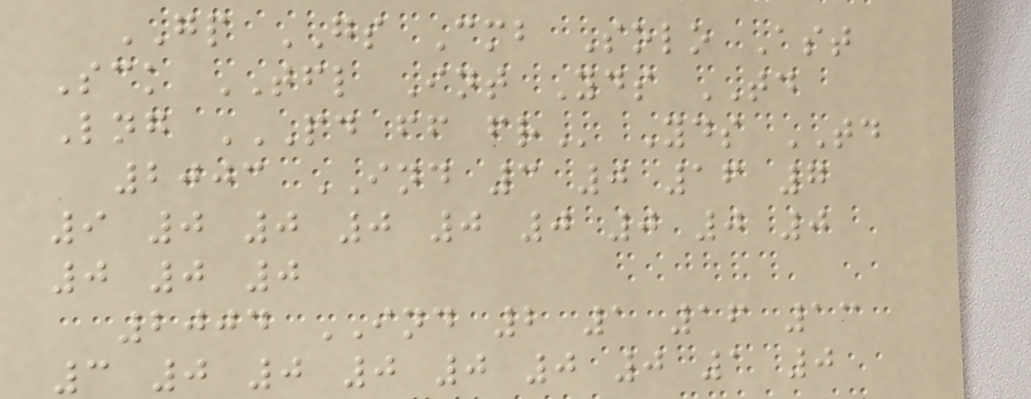GP GS Cmb Solo Ast
Sck TFL Int Yds TD
Lng PD FF FR Yds TD
2003 IND 3 0 16 7
9 0 0 0 0 0 0 0 0
0 0 0
2004 IND 2 1 16 13
3 0 0 0 0 0 0 1 0
